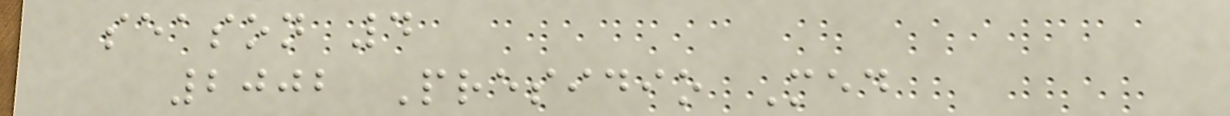season 4
2002 Presidio Med
